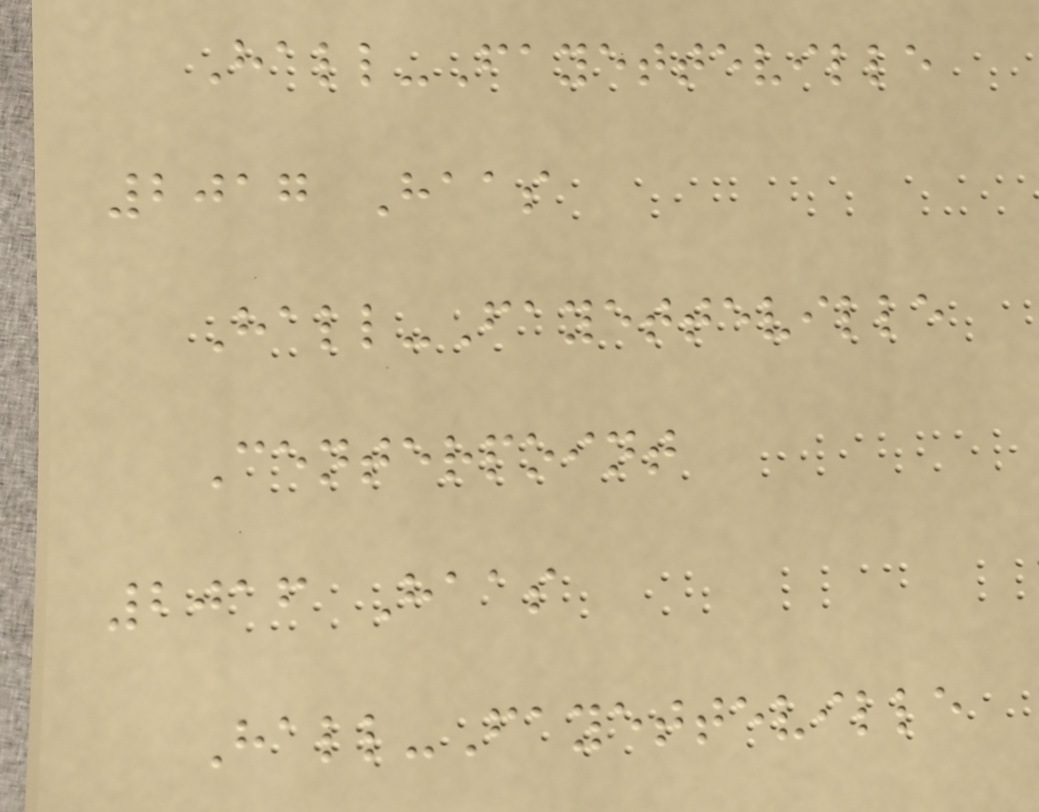Hall-Fayetteville
2017 Haas
Hall-Fayetteville
Centerpoint
2016 Haas
Hall-Fayetteville
